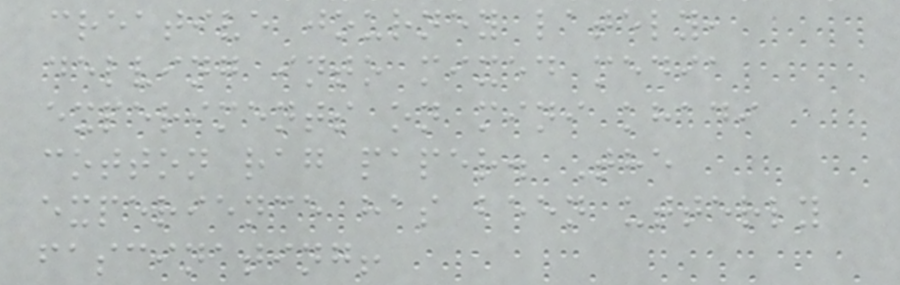creative journey lately,
delving into mixed media
experiments on mini khadi
cotton rag paper. The
experience has been utterly
fascinating!
